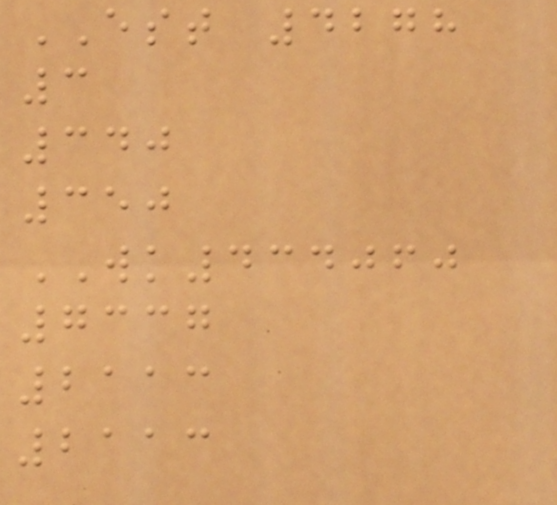EST 4278
3
340
350
WK434060
7337
2113
2113
